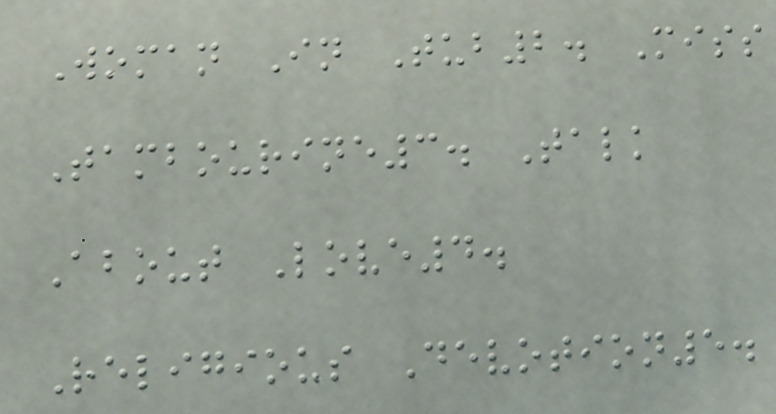Woman In Tub2. Miss
Tambourine3. Talk
About Love4.
Religious Devotion5.
